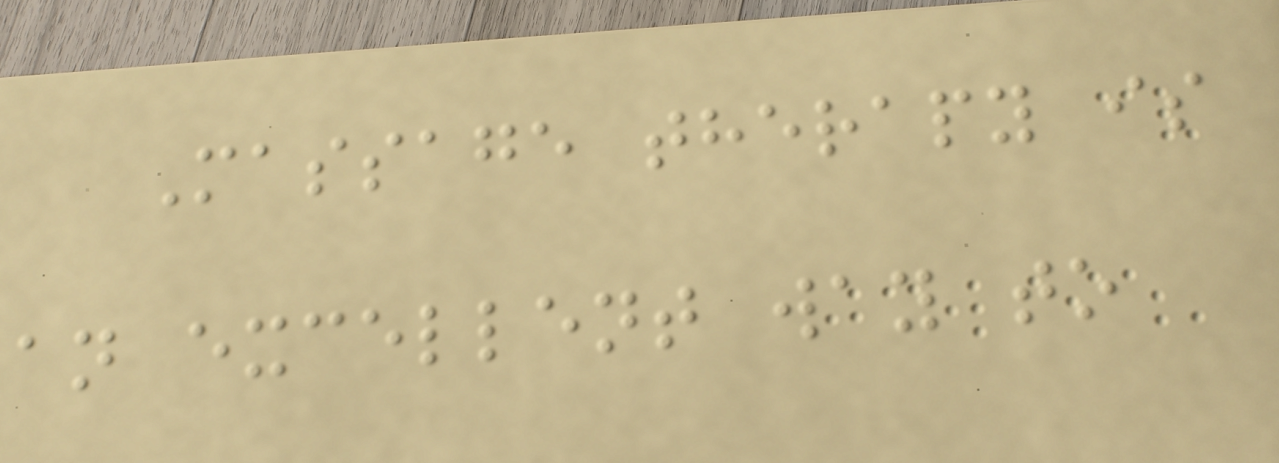Massage therapy is
an excellent way to
